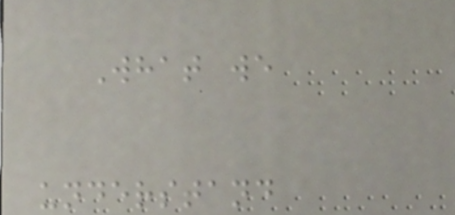What we
understand
